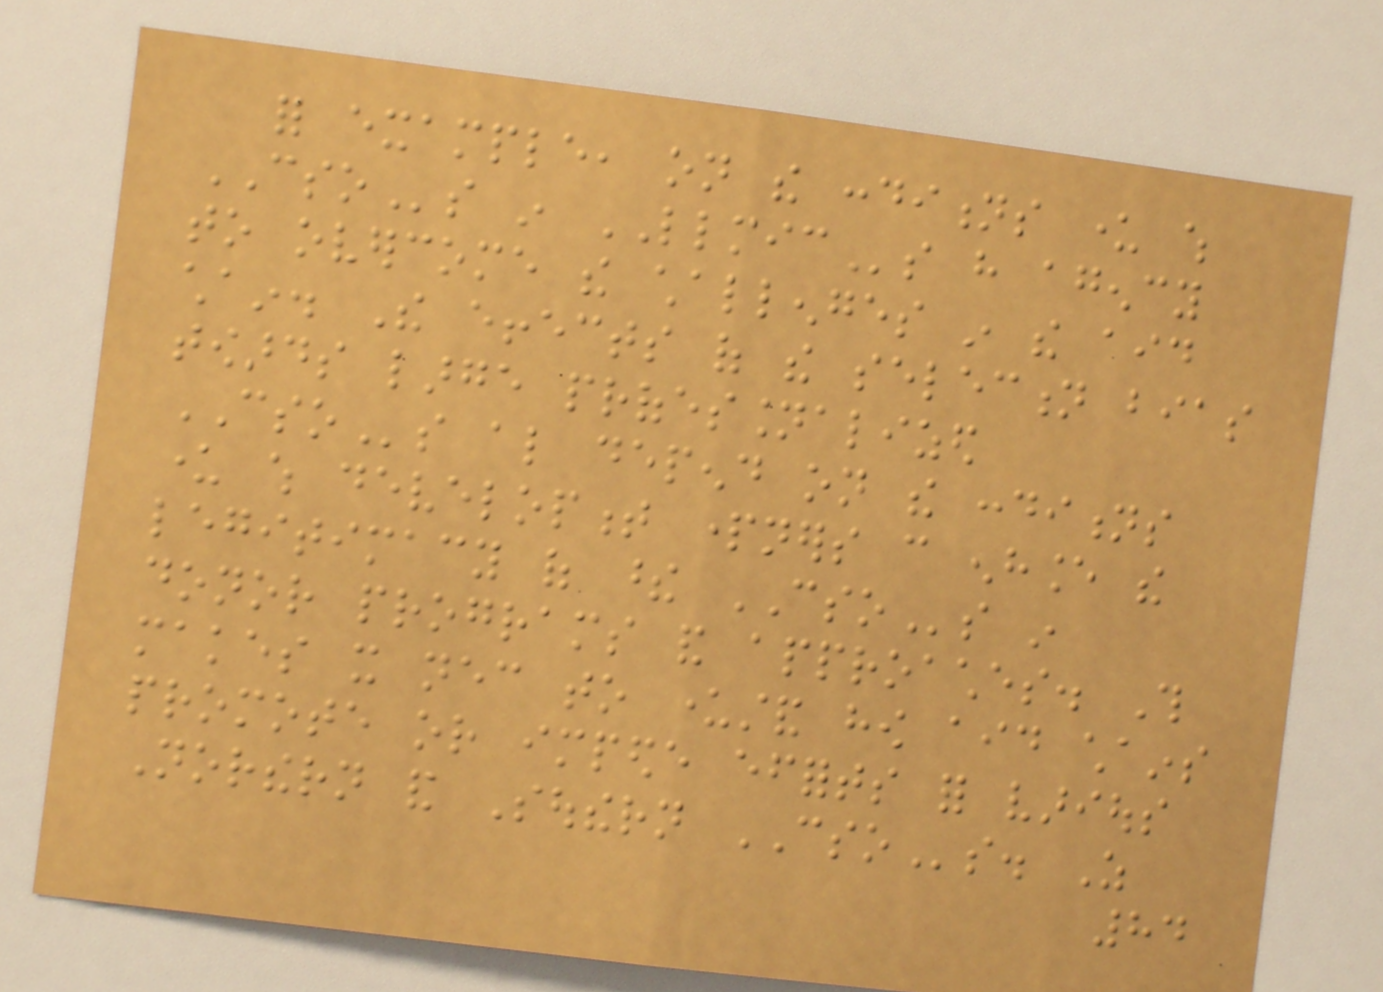for example, on the conditions under which
CSOs in LLMICs have agency
to overcome the challenges in the aid
chain. The effects of the selection bias
towards large professionalized
CSOs also depend on the conditions
under which development partners can enhance the
legitimacy of these CSOs in
donor programs and approaches. This
makes it necessary to understand how aid chains
promote or impede efforts for various
Northern and Southern CSOs. As
84
